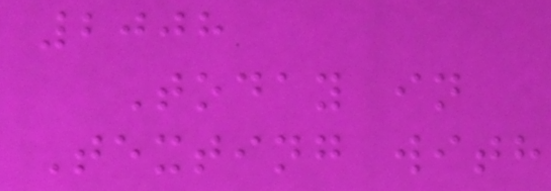2008
Today in
Texting with
